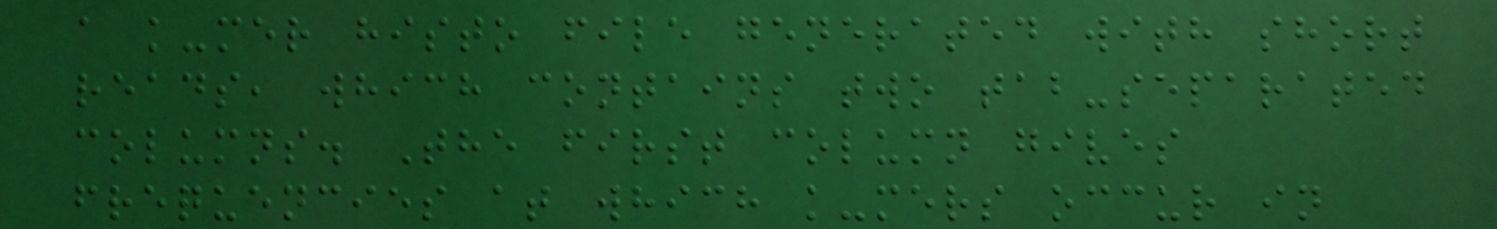a k-mer histo file generated with short
reads, which contains two tab-separated
columns. The first column gives
frequencies at which k-mers occur in
